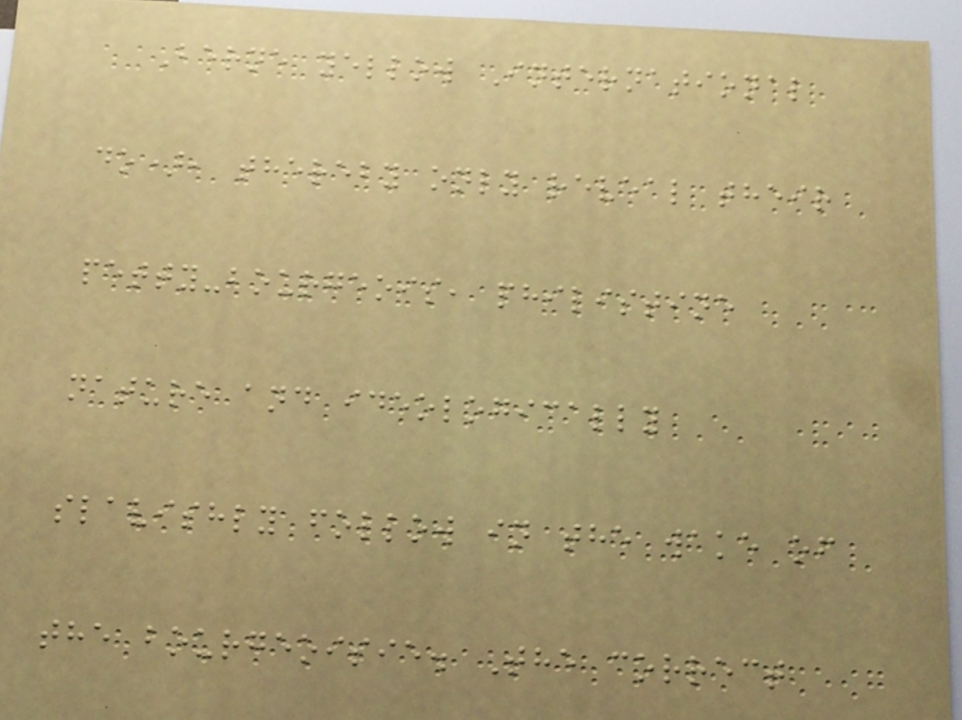Berne yellow International
do), thereby only reveal their
petty-bourgeois, philistine
nature and ideologically
slavishly follow in the wake of
the bourgeoisie. The correct
